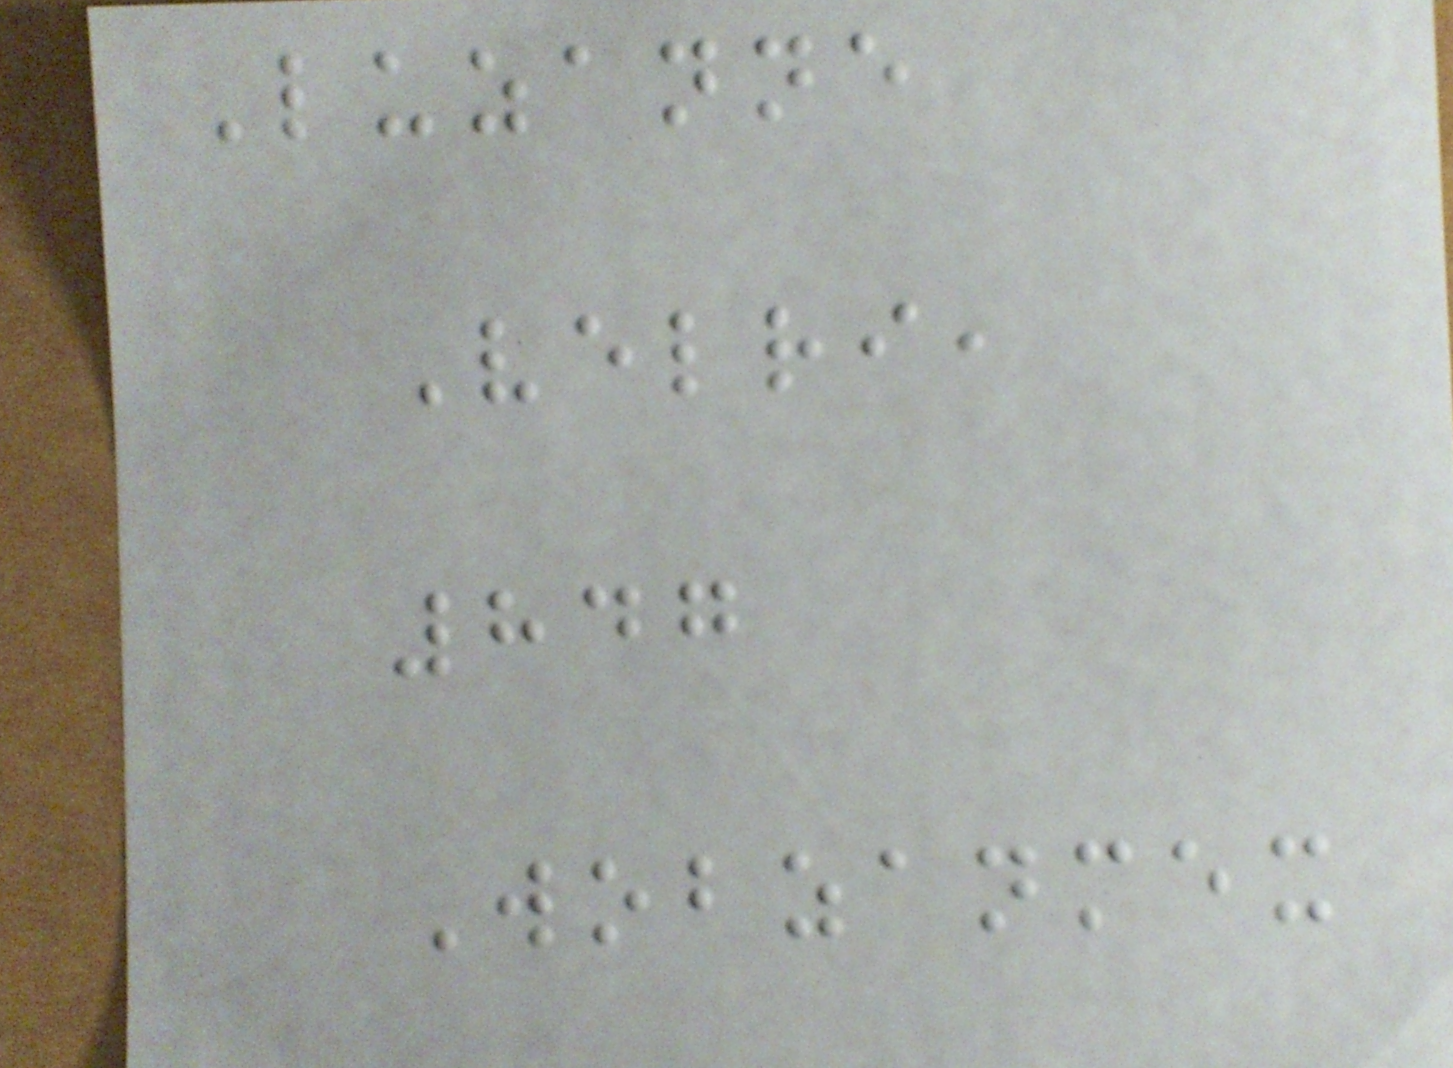Luzanne
Velri,
847
Wobzanmex
